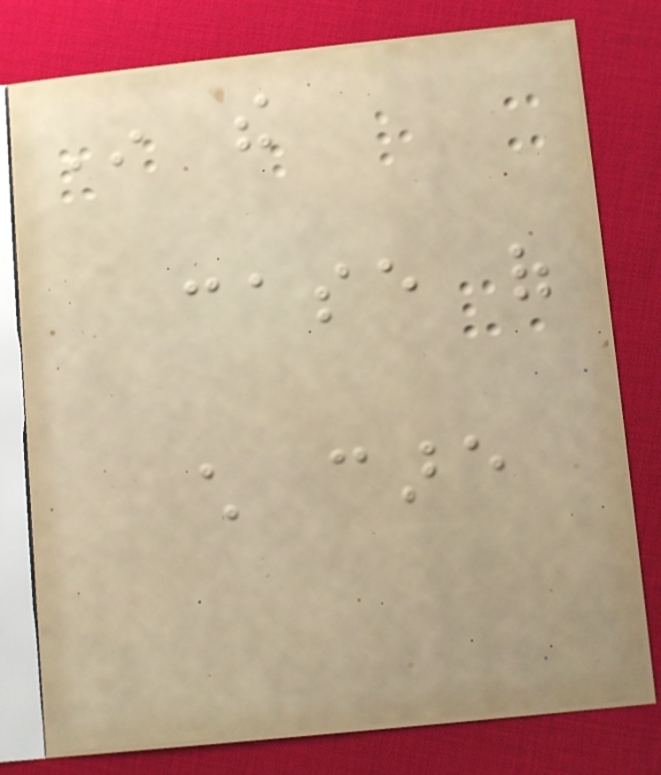In the
case of
child care
